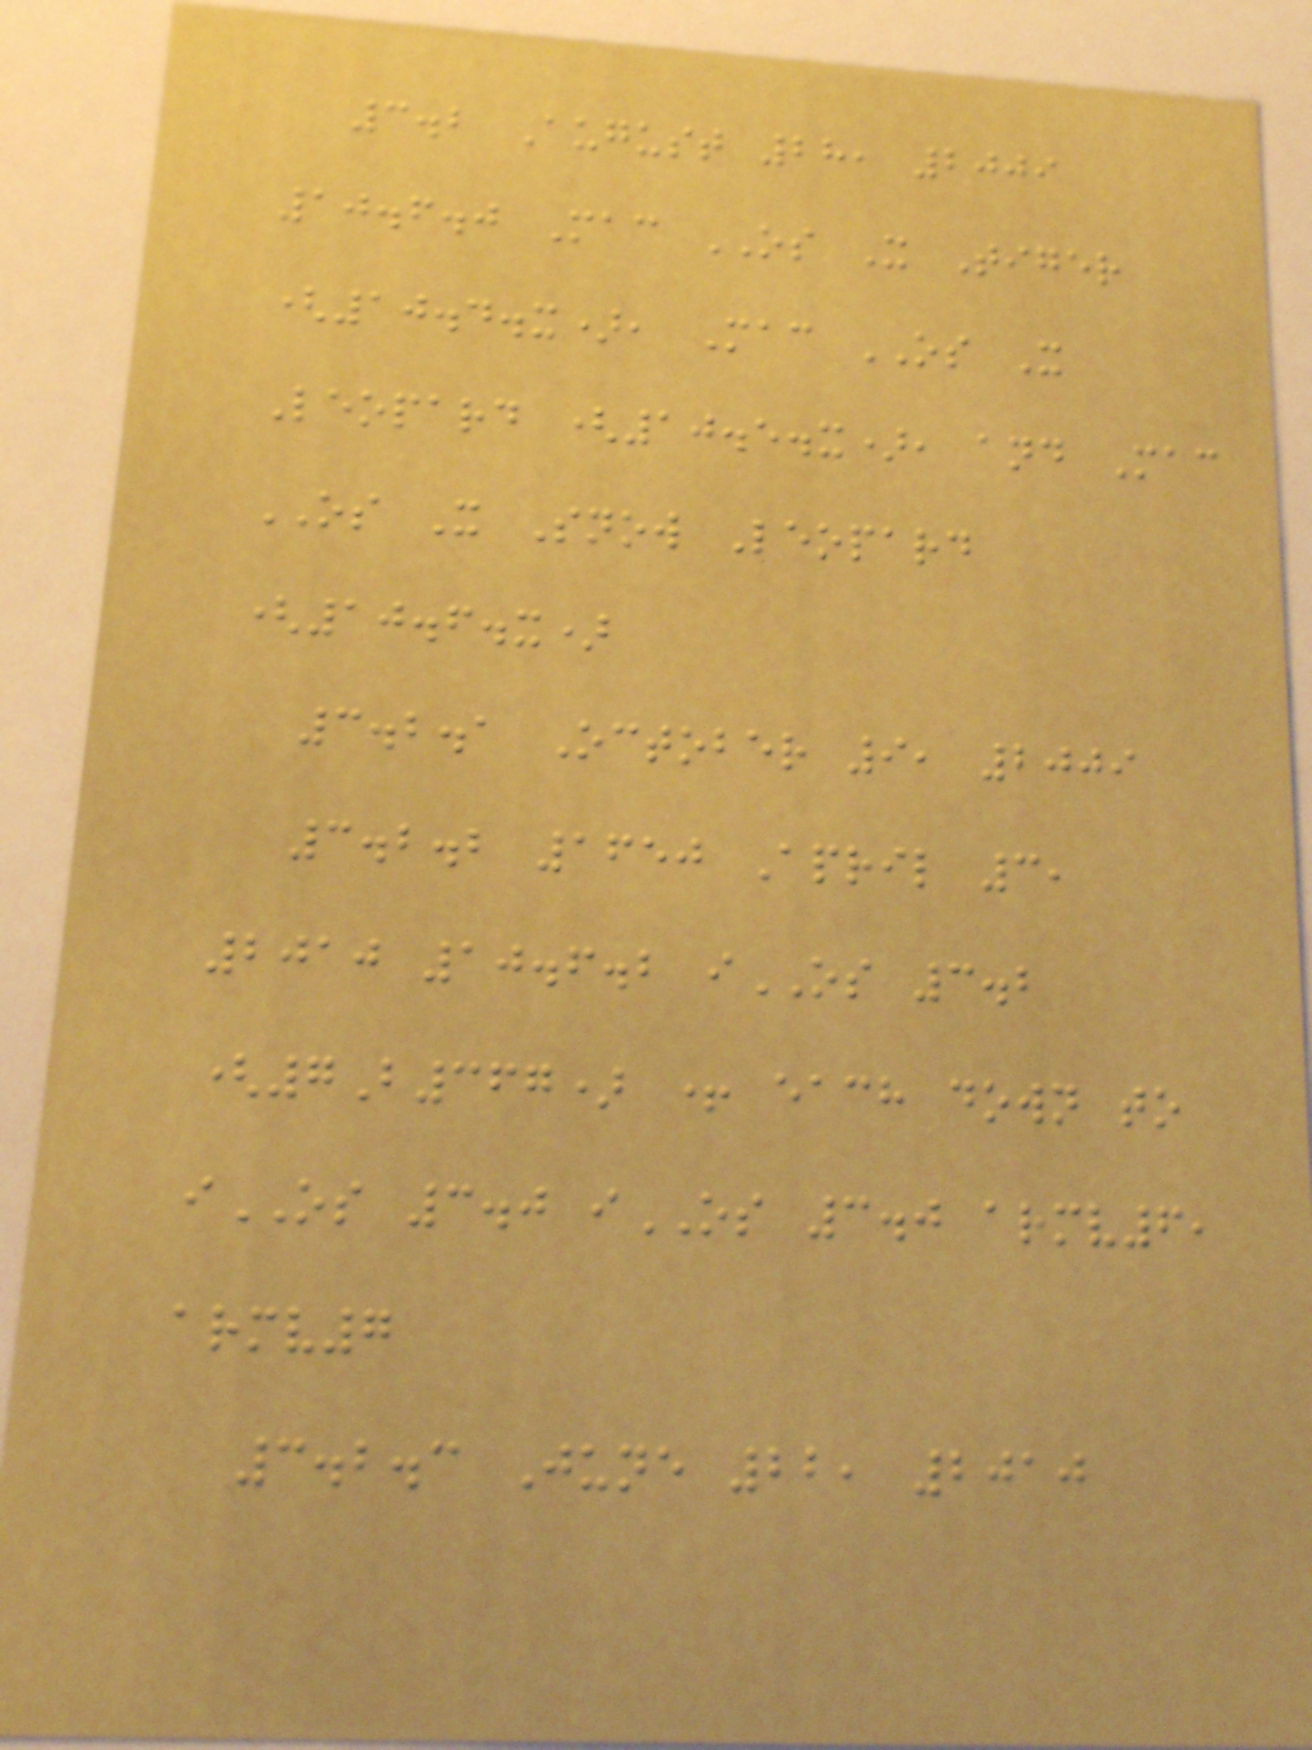3.2 August 28, 2009
10.6.0 Mac OS X Tiger
(10.4.x), Mac OS X
Leopard (10.5.x), and Mac
OS X Snow Leopard
(10.6.x)
3.2.1 October 9, 2009
3.2.2 1650 April 3,
2010 10.6.2 iOS 3.2
(7B367) + each down to
iOS 3.0 iOS 3.0 armv6,
armv7
3.2.3 June 22, 2010
